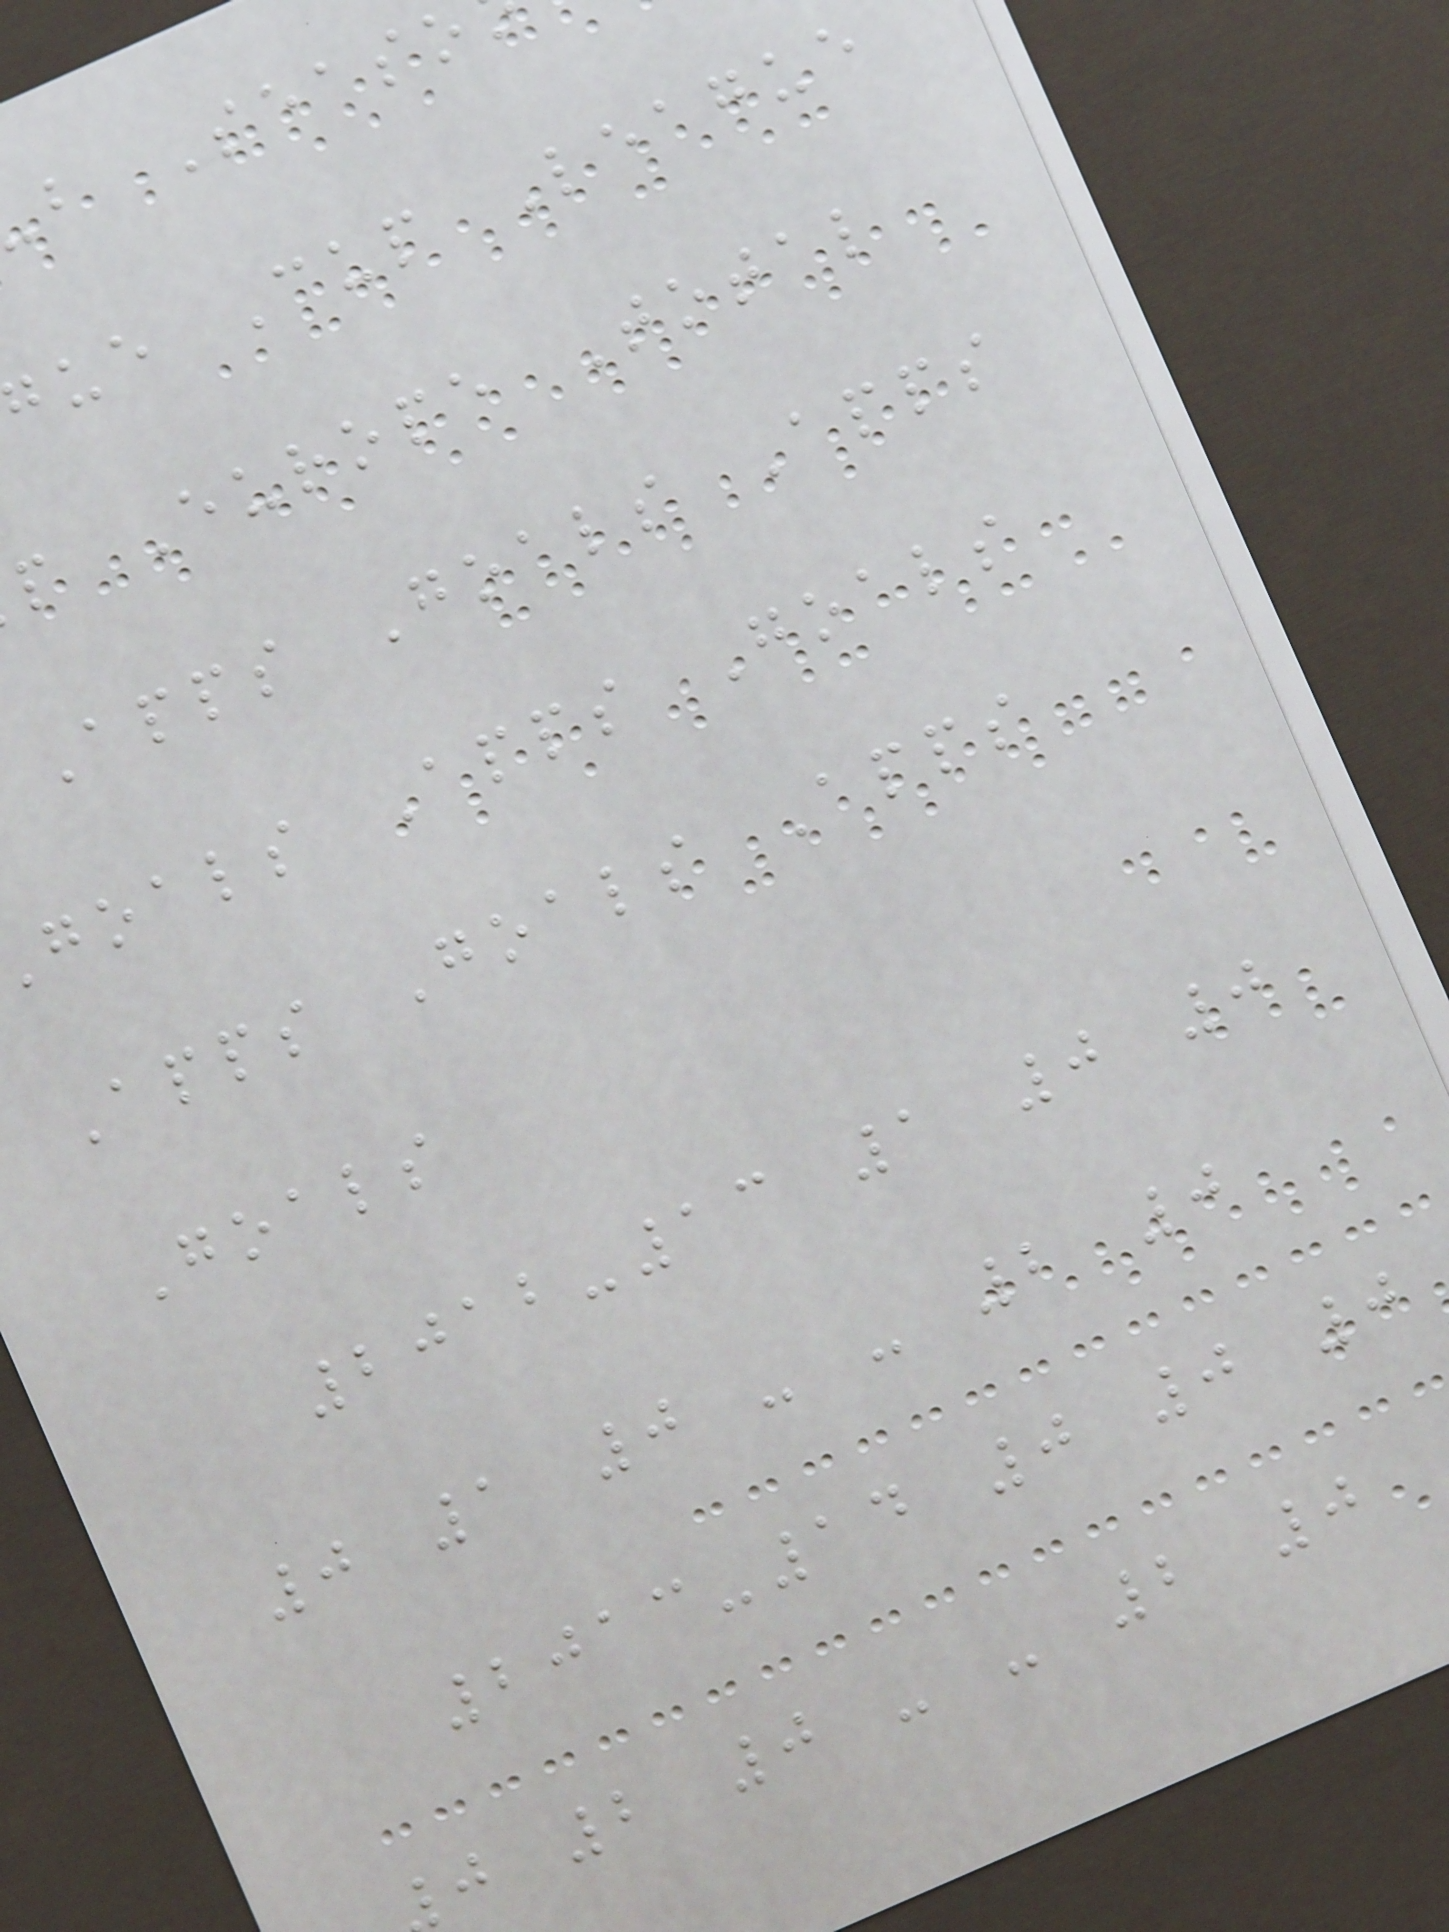b Seaso
ue Cup League
p Europe Total
Apps Goals Apps
goals Apps Goals
Apps Goals Apps
Goals
2012-13 1 0 0
0 1 0 - - 2 0
2013-14 0 0 0
j 2 0 - - 2 0
